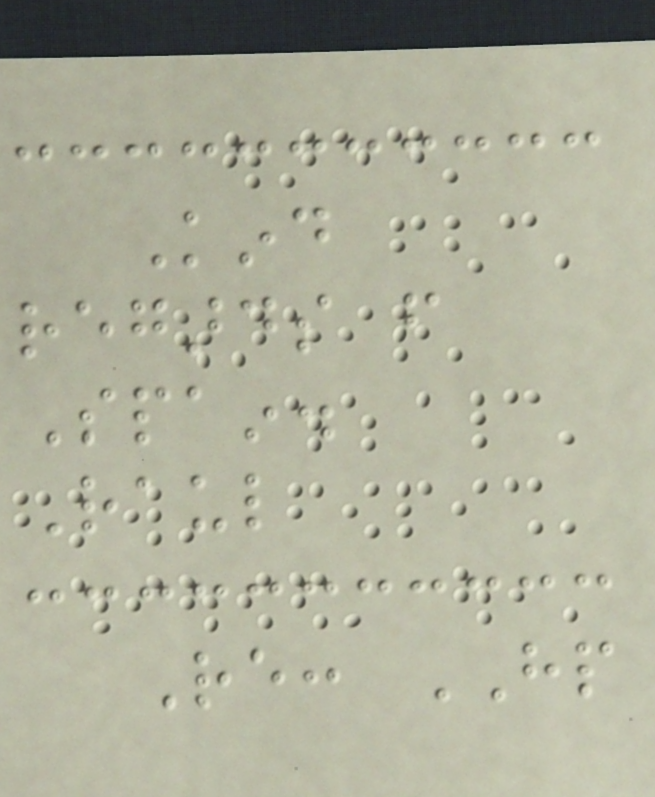Kind
regards from
Spain.
Raul
Re: HP
